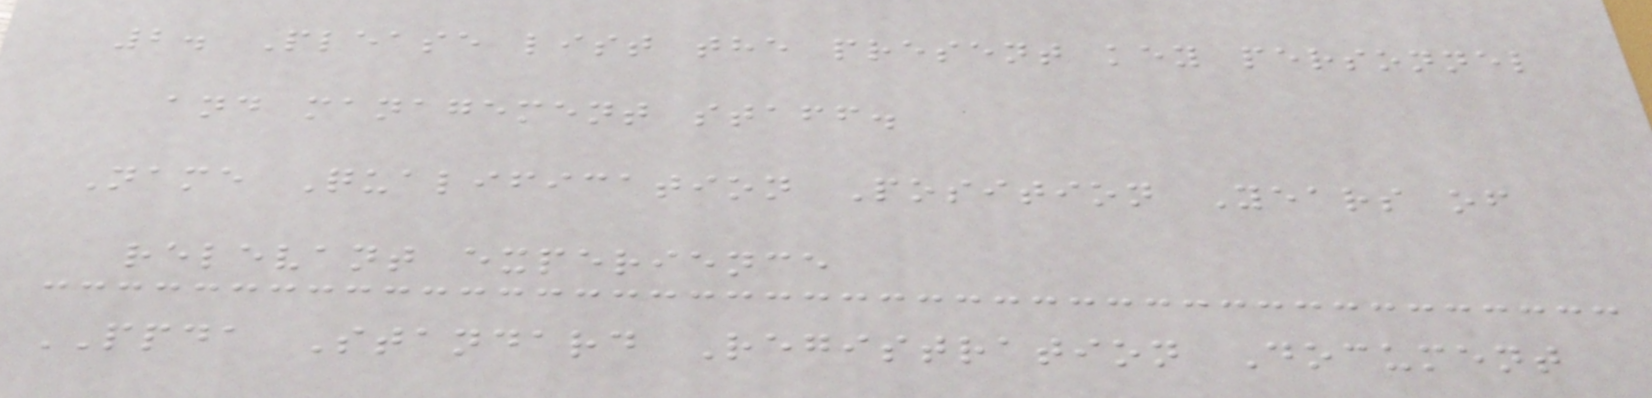2. Please list the present key personnel
and management staff.
Name Qualification Position Years of
relevant experience
PPDA Standard Registration Document
